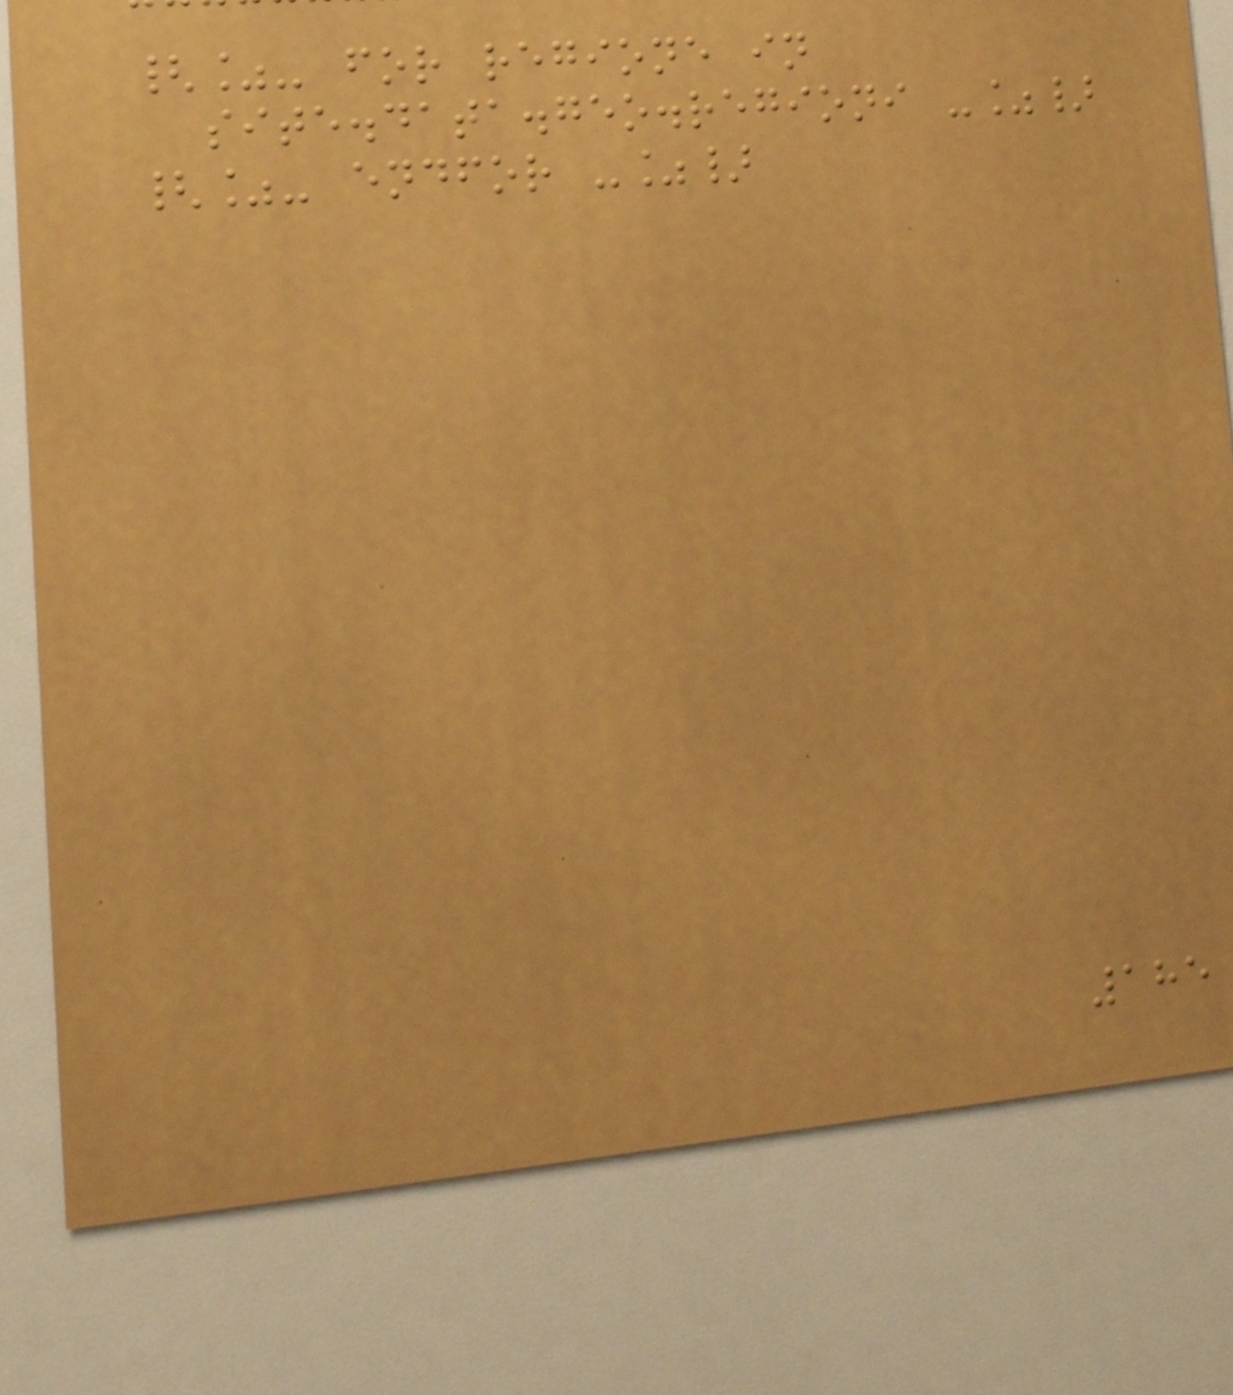{%- for regione in
site.data.geo.regioni -%}
{%- endfor -%}
185
